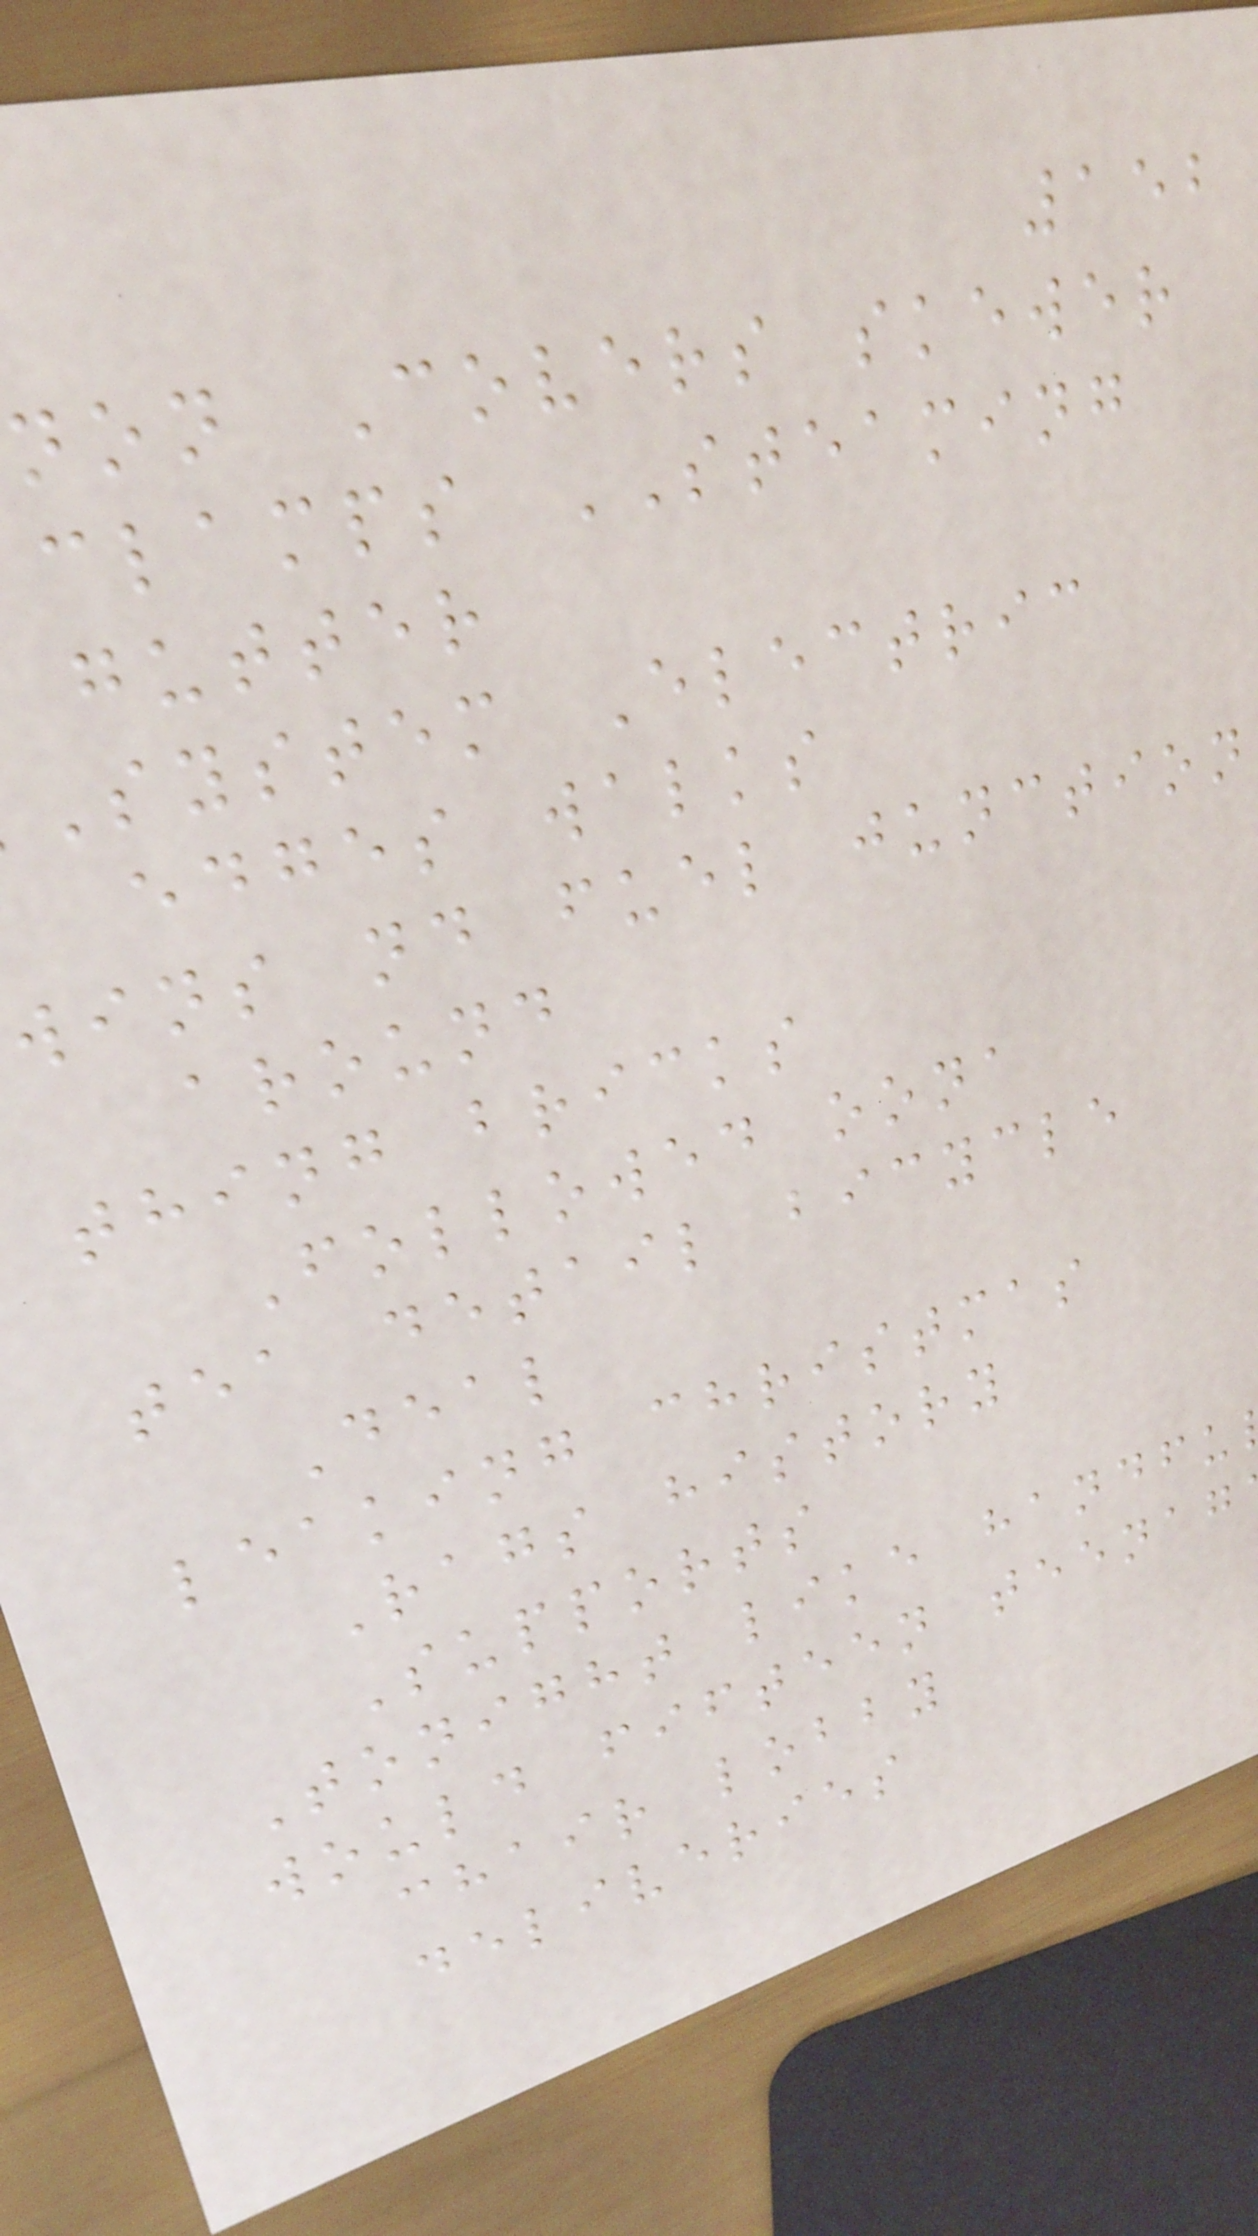152
non Covers skewer
clamps STEAMING
gutter
system Electric
edges walks
wins nd fuel junction
around
thing bricks
Followed oona
tea detail bicycle
Deal
leaking christmas
Rags history
Supports
Tonight like handfu
would fifteen teenag
chair lobby
deliveries
